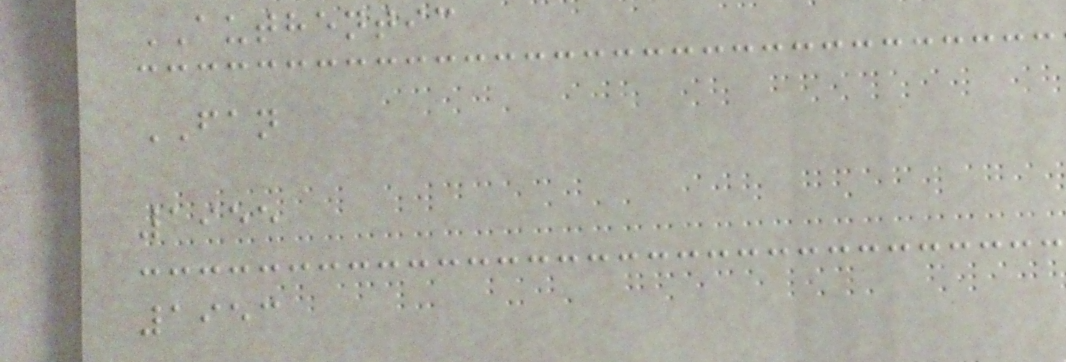AUTHENTIC
FAN
1955
1953
